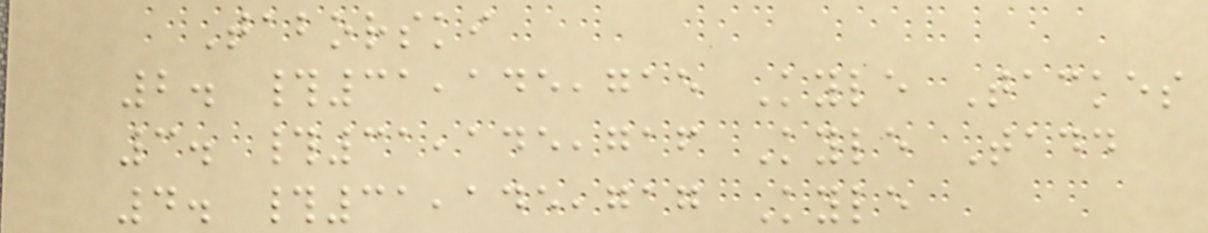Taborski
2. #31,145,715 Kyle Tackes
3. #31,145,716 Kyle Tadd
4. #31,145,717 Kyle
